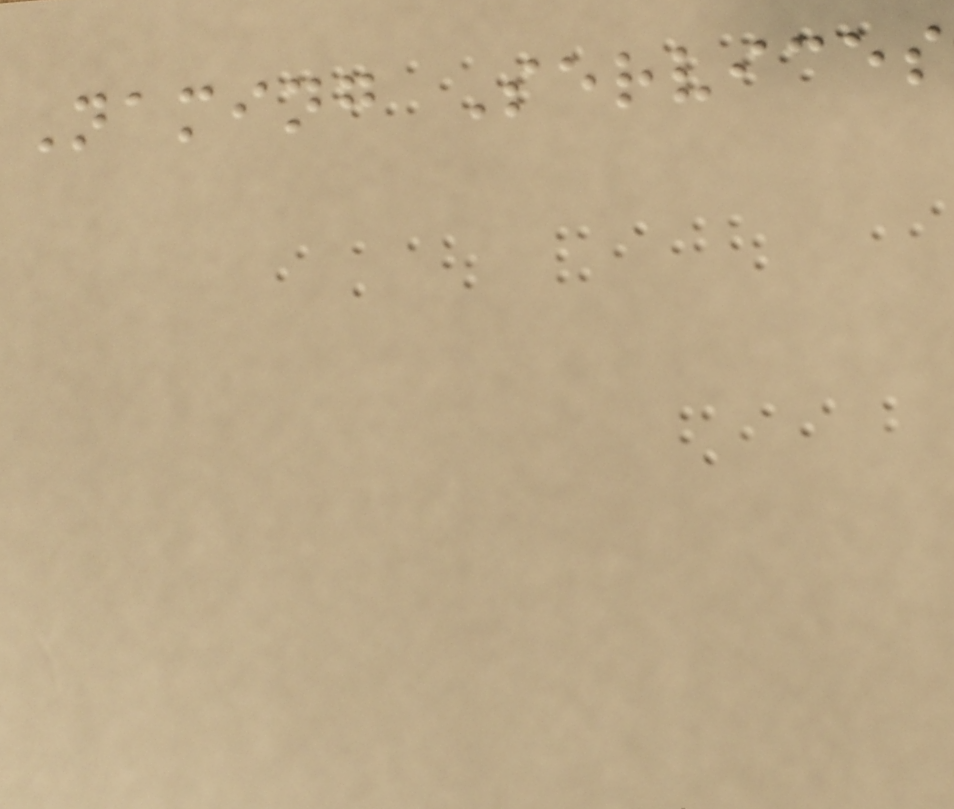Naming Services
